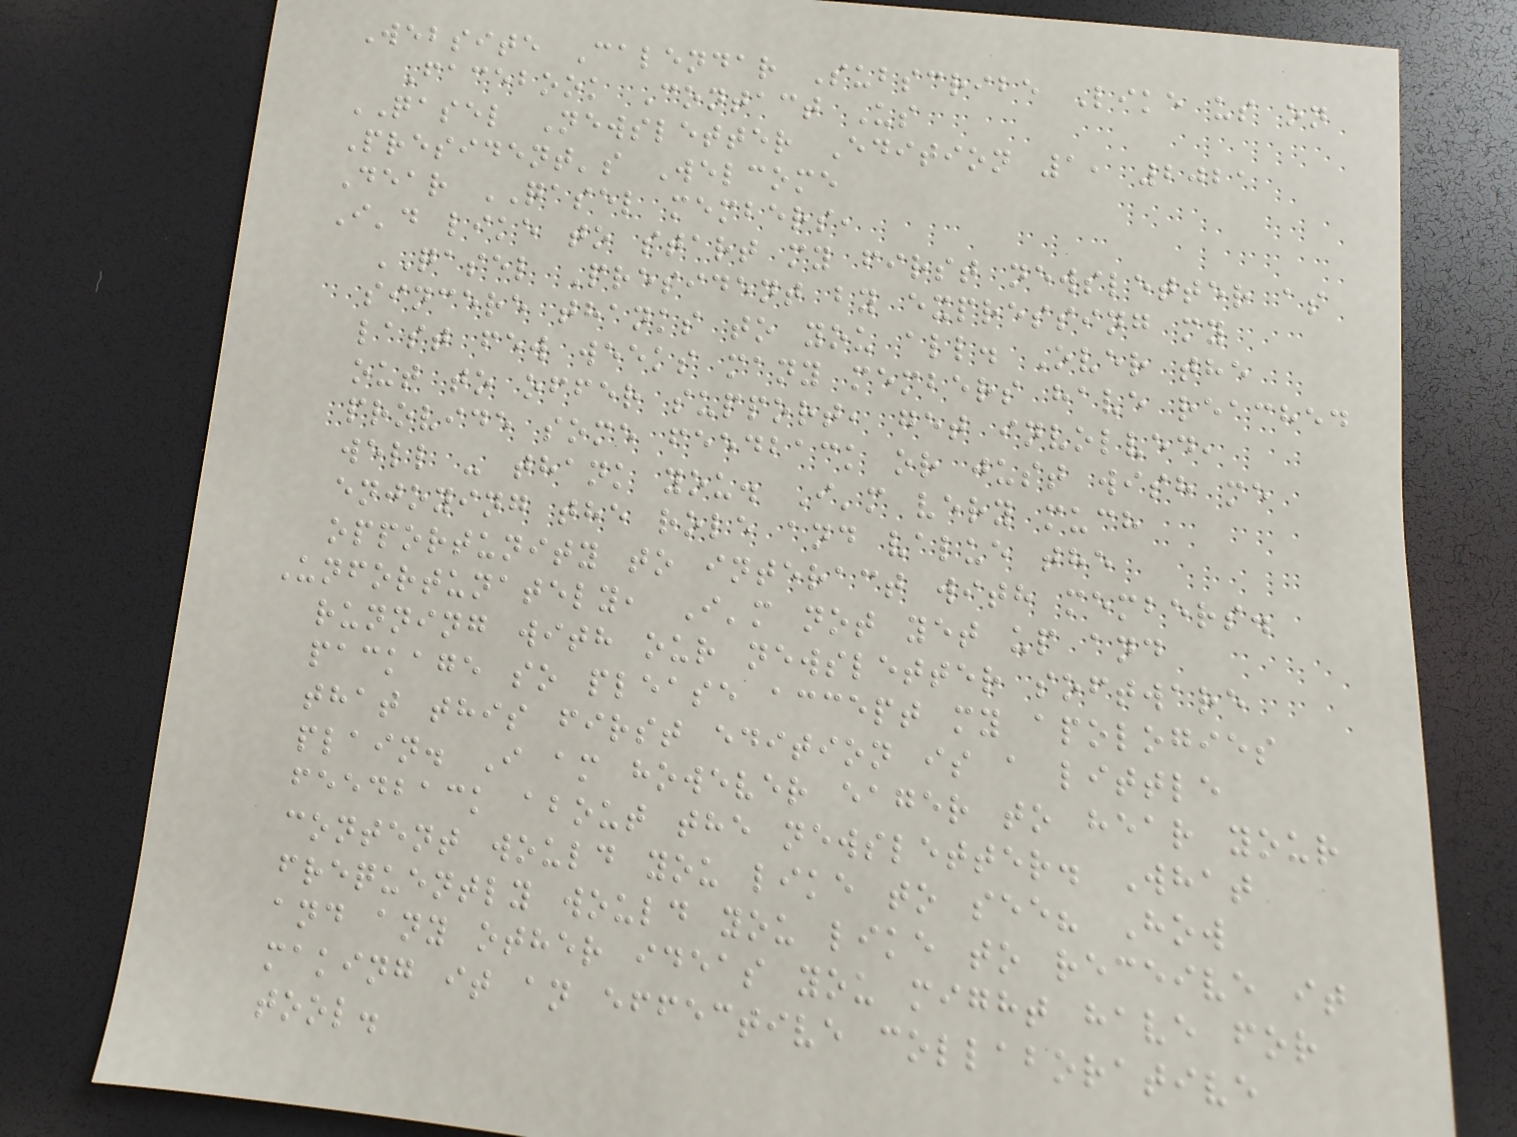Website Calendar Subscribe Like us on
Facebook Contact Us
QASEL Newsletter Edition 1, 2021
President's Welcome
Dear QASEL members,
I'd like to start my first newsletter as
QASEL President by expressing my
sincere thanks to you all. Over the
last few weeks many members have reached
out to offer support, get involved,
provide some feedback or just wish me
well - thank you. I'm very much
enjoying the role and value the
opportunity to interact with members.
Unfortunately, I'm not yet up and
running with our newsletter software
package so please accept my apologies
that this first edition is a little
plain. I am however eager to hear your
feedback about the newsletter. What
content would you like to see? How
frequently would you like to receive it
and any other ideas you might have for
making it an effective collaborative
tool.
